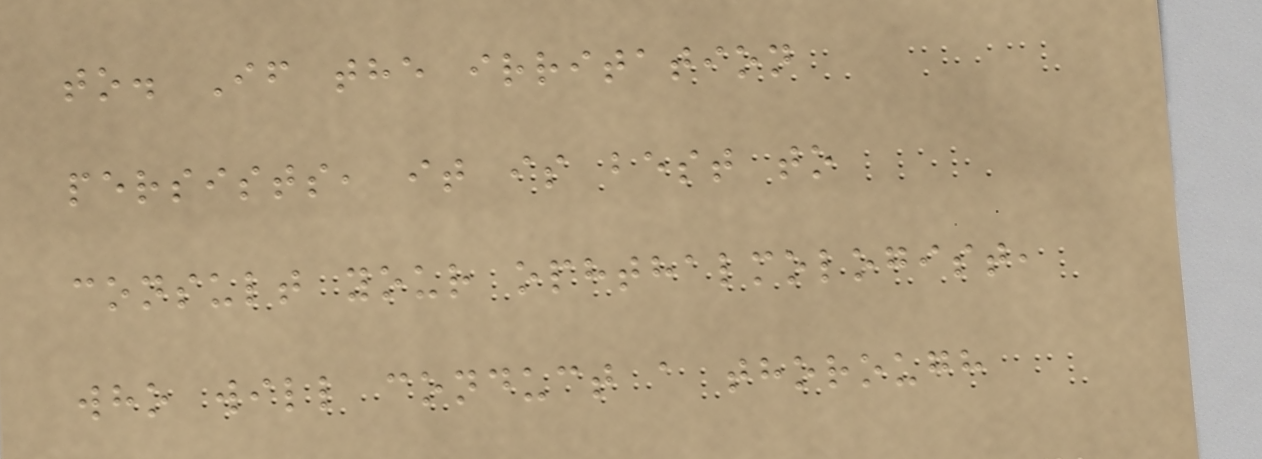to. If the irritation
persists, it is best to
consult your ophthalmologist,
who will conduct a thorough
